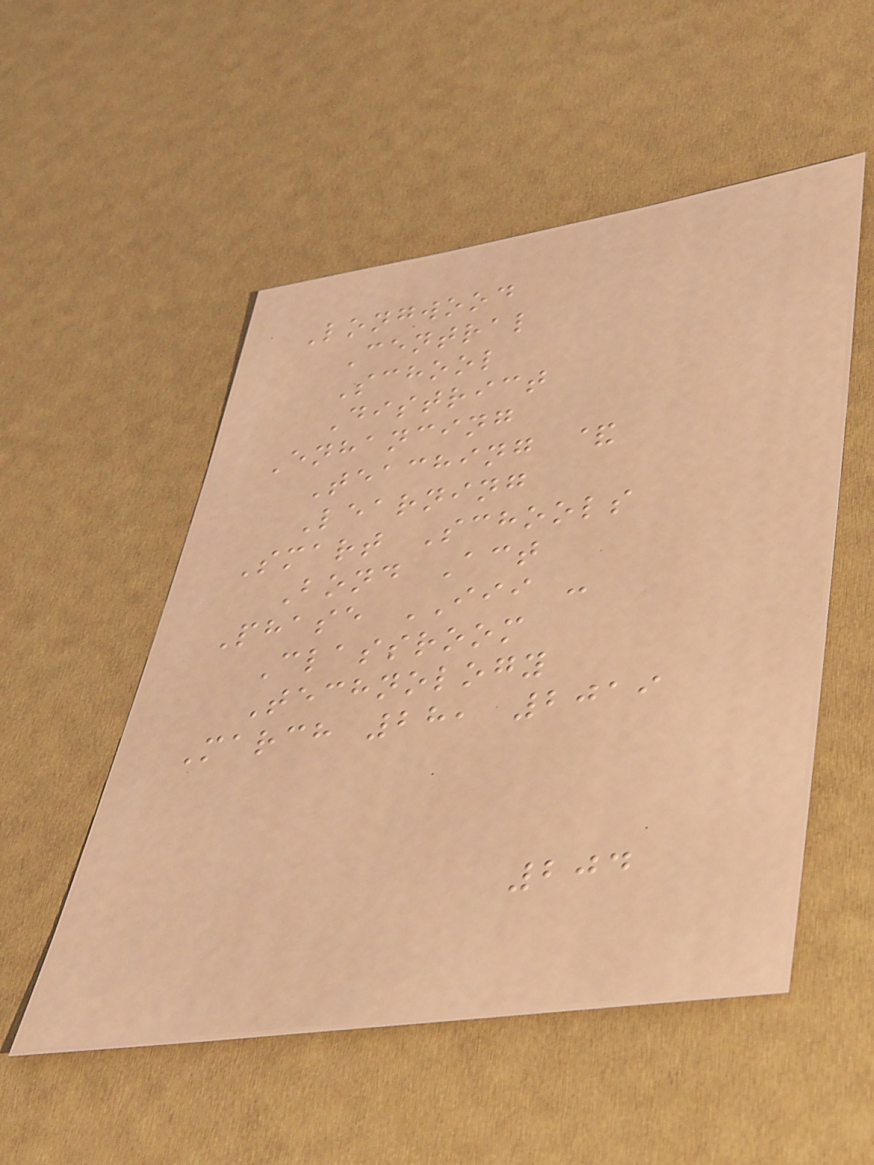Longwood
Central
School
District
Enhancing
Teaching &
Learning
Smart Schools
Bond Act
Phase III -
Classroom
Technology
March 28, 2019
204
